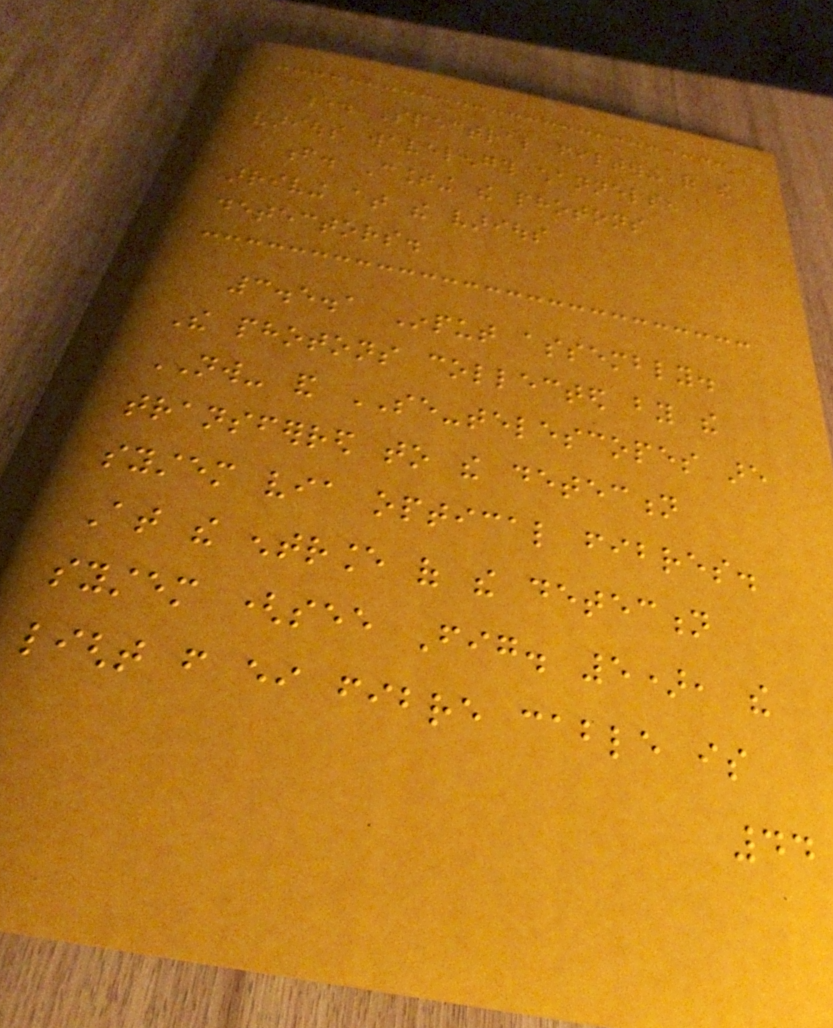e. Spectral filtering of the
various wavelength channels,
f. Counting the photons
arriving at the various
detectors.
3.5.1 Input assembly.
The photons collected by the
NW- and SE-telescopes are
transferred to the detection
system via optical fibres.
At the entrance of the detection
system (see Fig. 5), the
light from either fibre cable is
44
